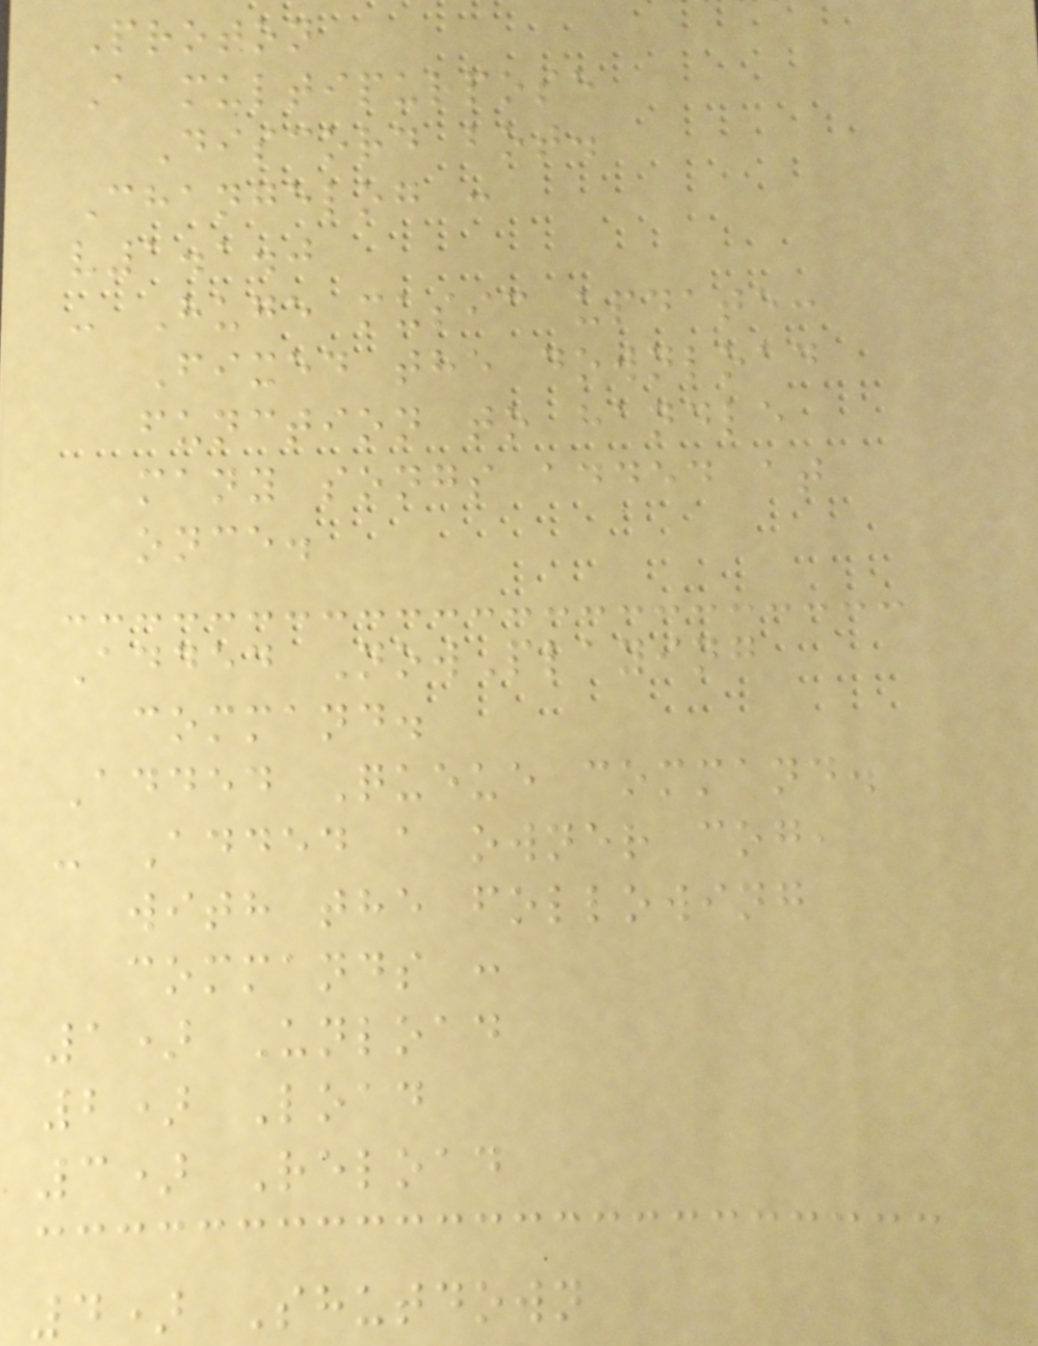Proton
A multipurpose
Discord bot.
Changelog :
v1.1.0
- Huge music update:
Fixed the download
function to handle
many songs added at
once.
Added NowPlaying
command.
Added Queue command.
- Added a owner cog,
with the following
commands :
1) Unload
2) Load
3) Reload
4) Shutdown
